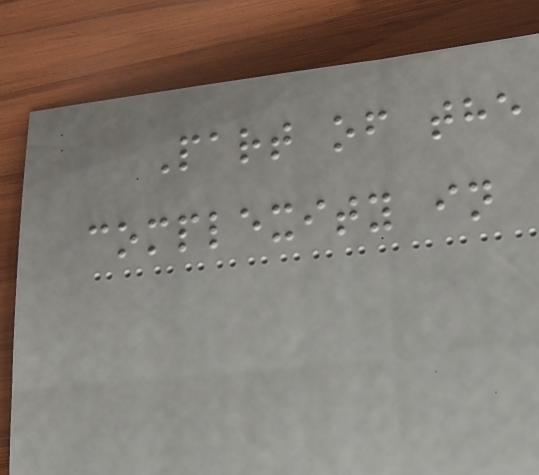Part of the
complexity in
